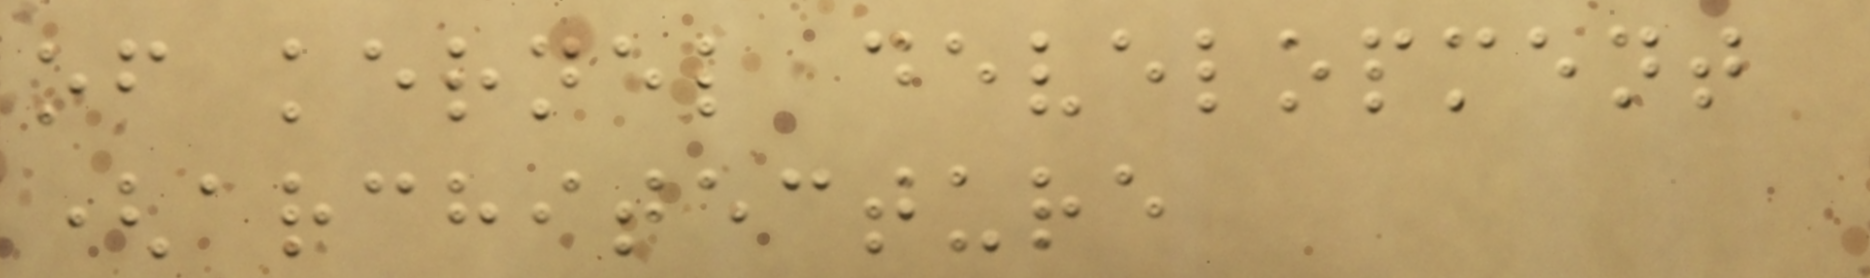of kernel development
(architecture
